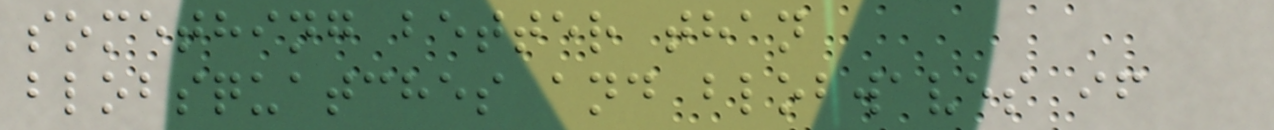something better than
blobsquatches and blobwaves if
